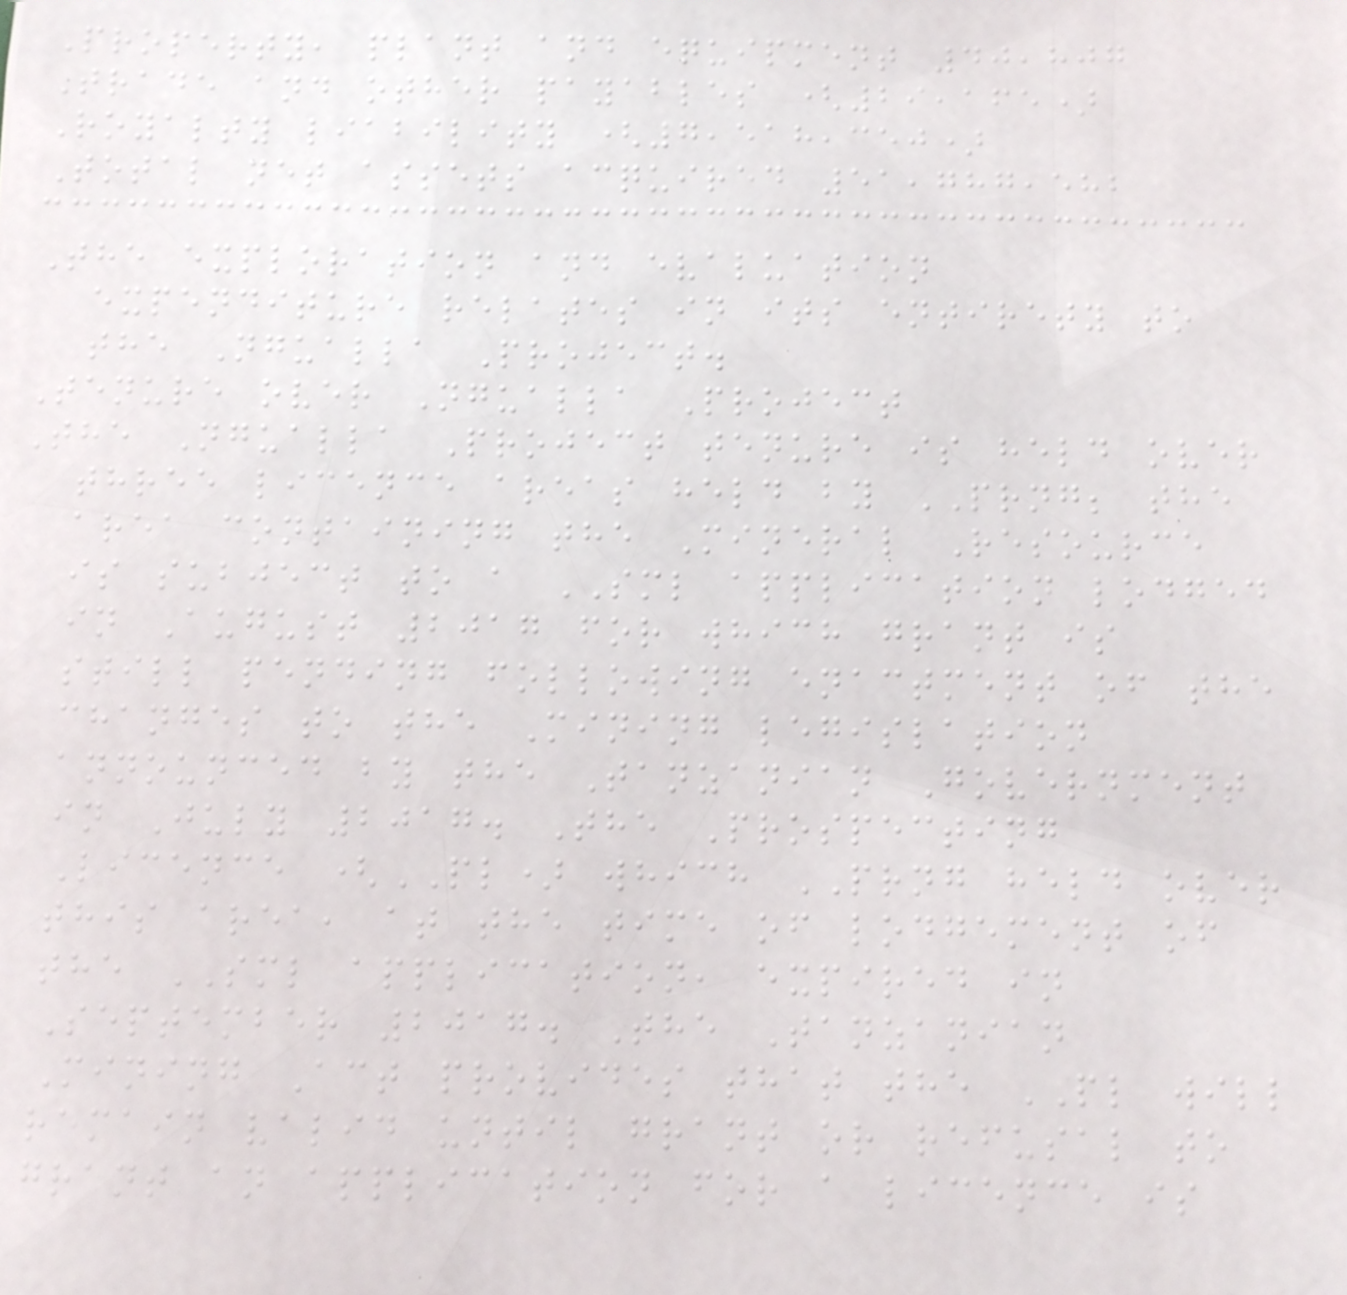Property, plant and equipment 40,807
Trade and other payables (29,165)
Royalty liability (7,518,350)
Total net assets acquired 51,787,582
The exploration and evaluation
expenditure relates in its entirety to
the Ngualla Project.
Tenure over Ngualla Project
The Ngualla Project tenure is held over
three licence areas held by PRNG; the
area containing the Mineral Resource
is subject to a SML application lodged
in August 2017 for which grant is
still pending following enactment of the
changes to the Mining legislation
announced by the Tanzanian Government
in July 2017. The Prospecting
Licence (PL) which PRNG held over
this area, at the time of lodgement of
the SML application, expired in
September 2017. The Tanzanian
Mining Act provides that the PL will
remain valid until grant or refusal to
grant an application for a licence is
